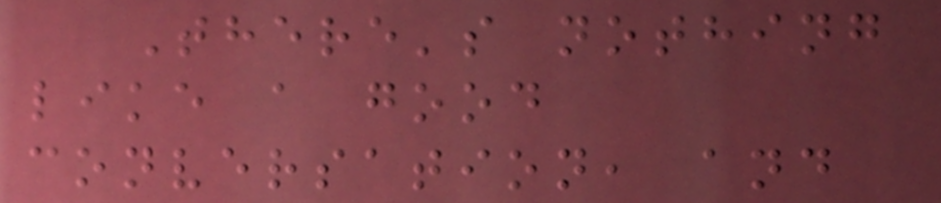There's nothing
like a good
conversation, and
